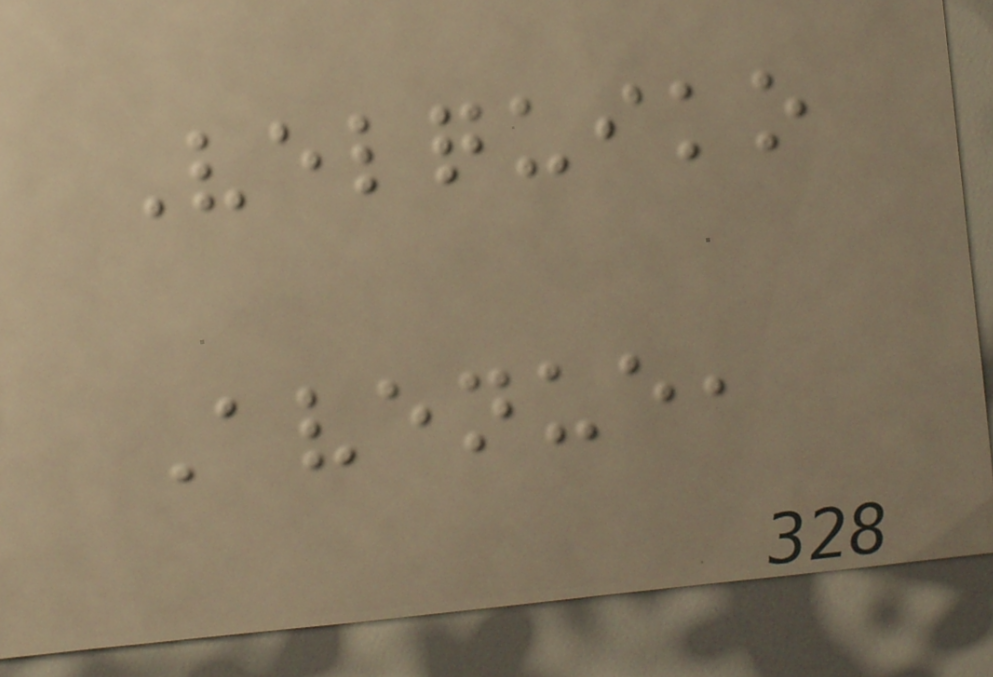Velquiko
Avenue,
